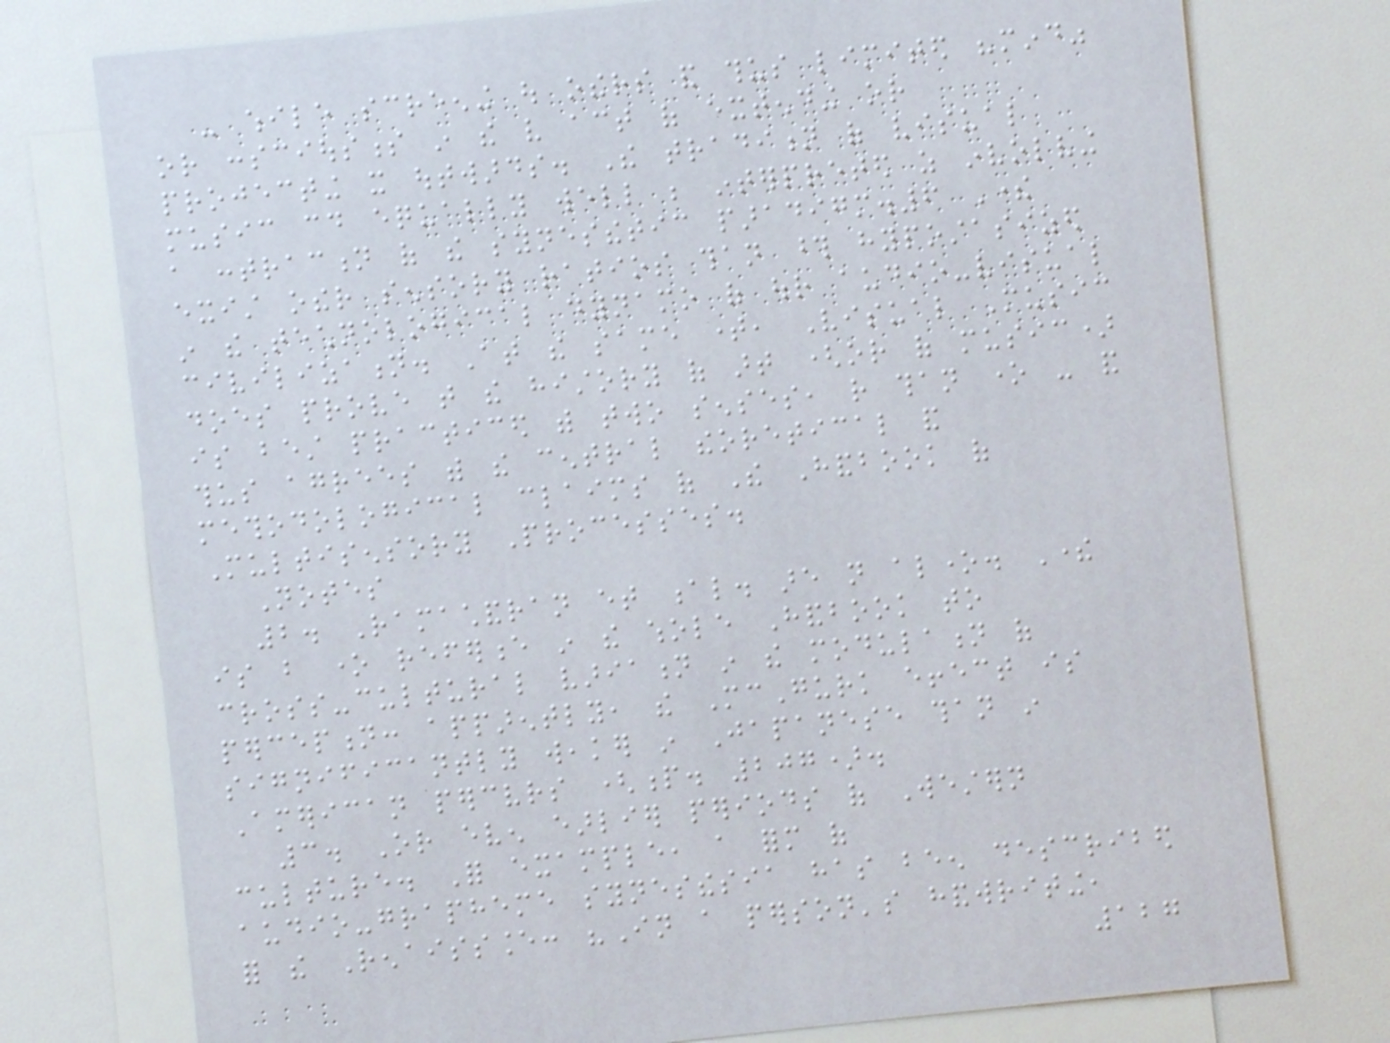- while screening out others and thus limited "mind"
or consciousness in the very act of extending or
projecting it outwards. The tradition of visual
music could equally well be interpreted as involving
a contraction of the synesthetic paradigm.6 There
exist other sensory ratios than those hypostasized
in the technological dynamo of our audio-visual
civilization. At the same time, Visual Music
does prove that the history of art (or of music)
is best practiced with two senses, rather than one - and
thus agrees with the central theoretical and
methodological claims of The Handbook of
Multisensory Processes.
Notes
2. Ramachandran et al. are not alone. There
is but one reference in the whole Handbook to
cross-cultural variation in the modulation of
perception: apparently, the McGurk effect is
significantly weaker in Japanese than in
American perceivers (p. 207).
3. Or even earlier periods of Western
culture. For example, a form of
audio-grapheme synesthesia has been described
for the Renaissance: "In a person's handwriting,
127
